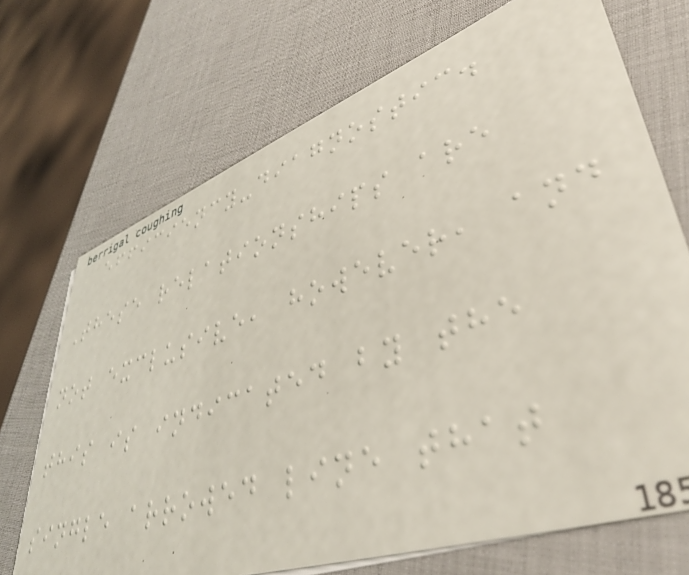efficiency-diagnostic.
These relationships are
not exclusive, however, and
this is indicated by the
single arrowed line that
